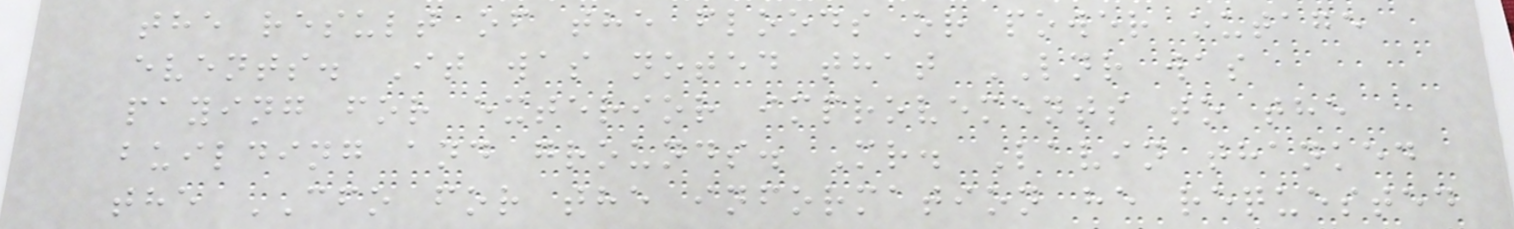the result of the floods or power outage
events. It was noted that LNR was
paying for exterior improvements to the
building and grounds. Mr. Lavin thanked
the CFO for the information he requested
